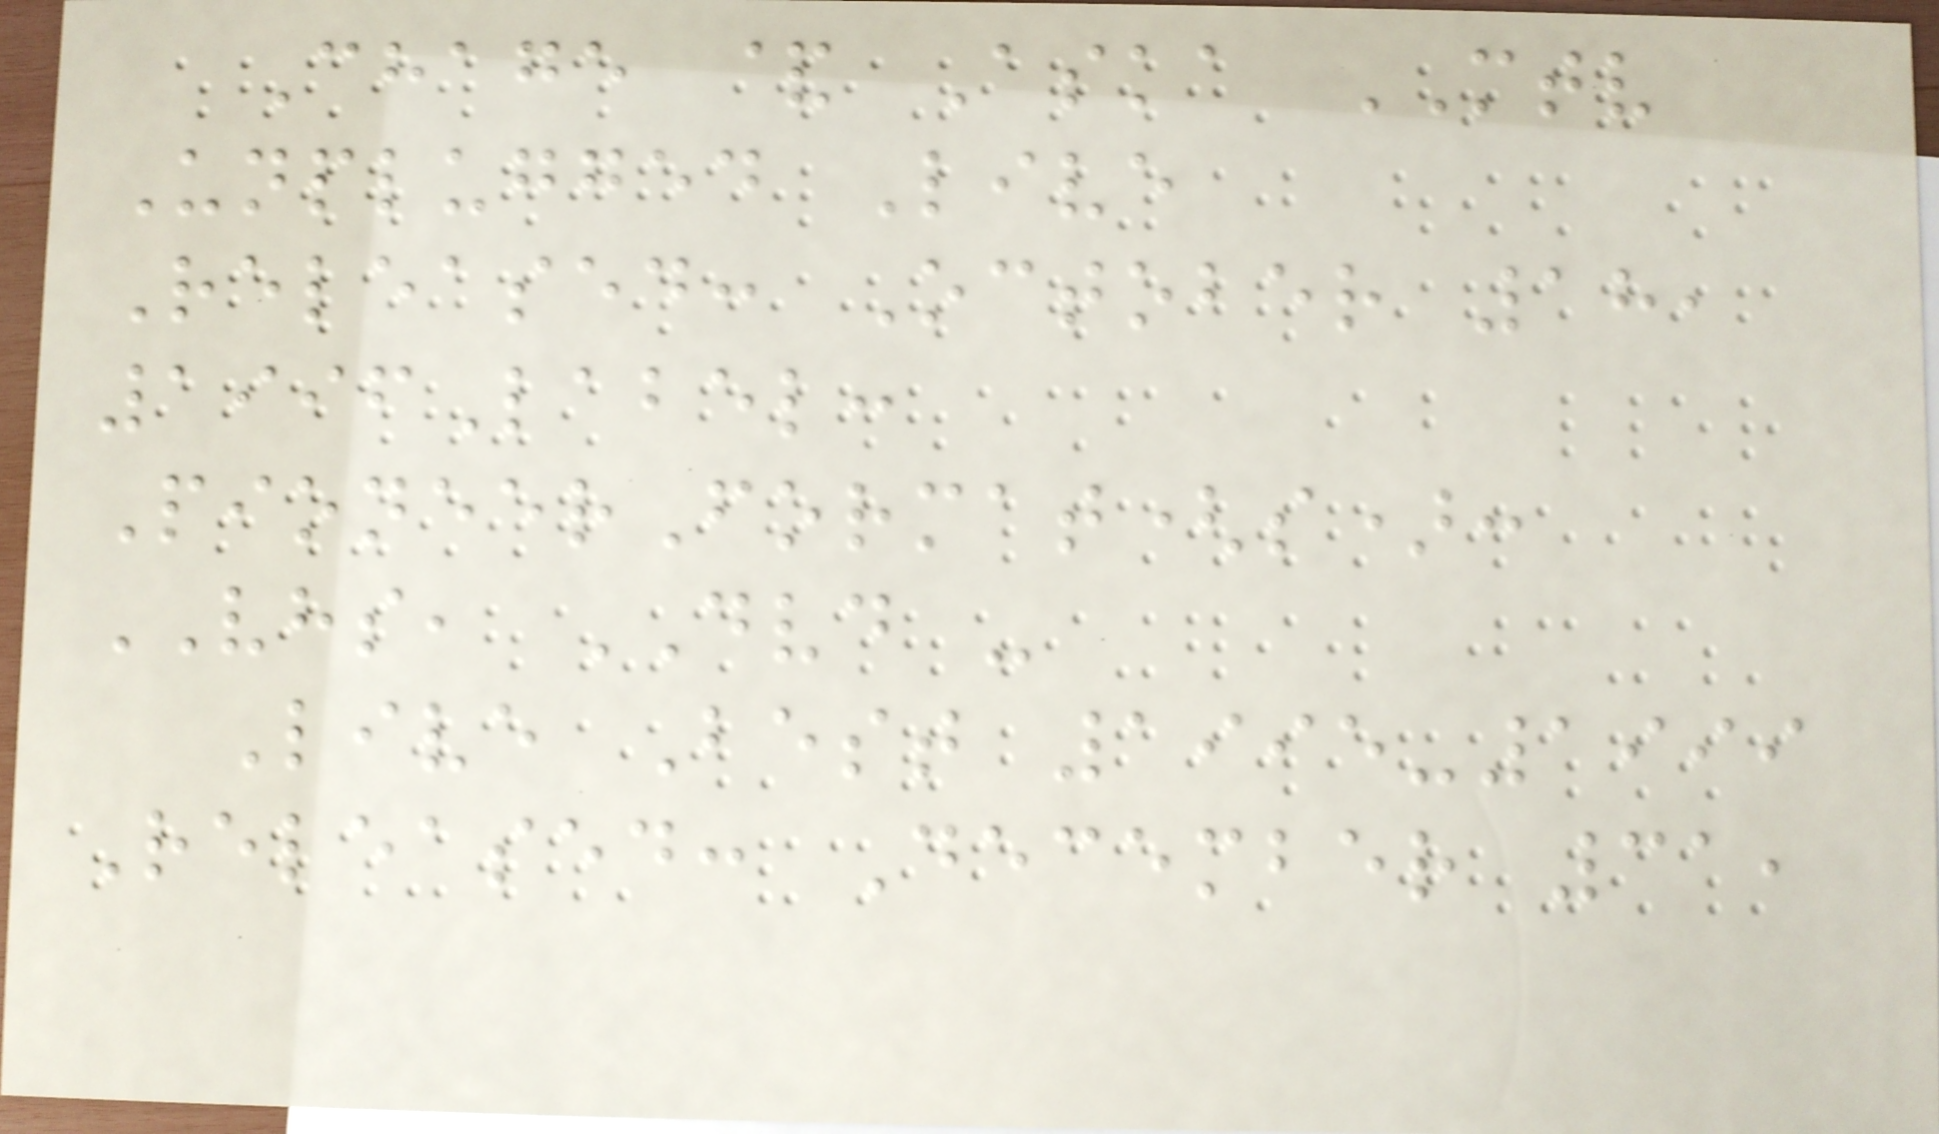Chage & Aska MTV
Unplugged Live
Released: October 18,
1996Label:
PioneerFormat(s):
VHS, DVD -
Live Best 1995-1999
Released: December 31,
